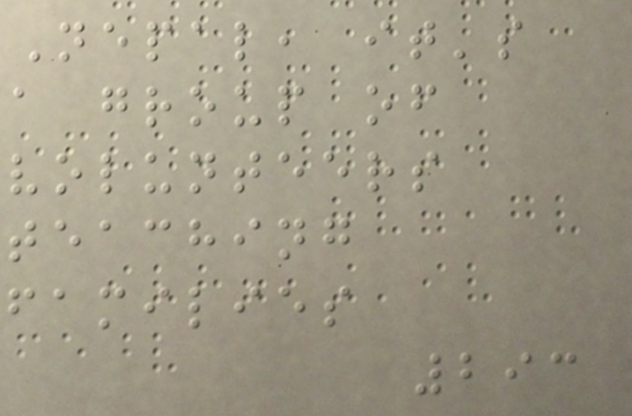Nepal, it's
a group of
volunteers
teaching
families
293
